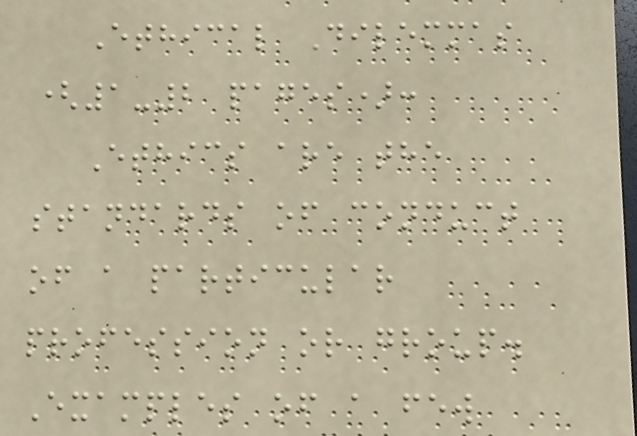Ethical Dilemmas
(1-2 pages):
Ethics are the
standards of conduct
of a particular
profession or group.
Examples of a few
